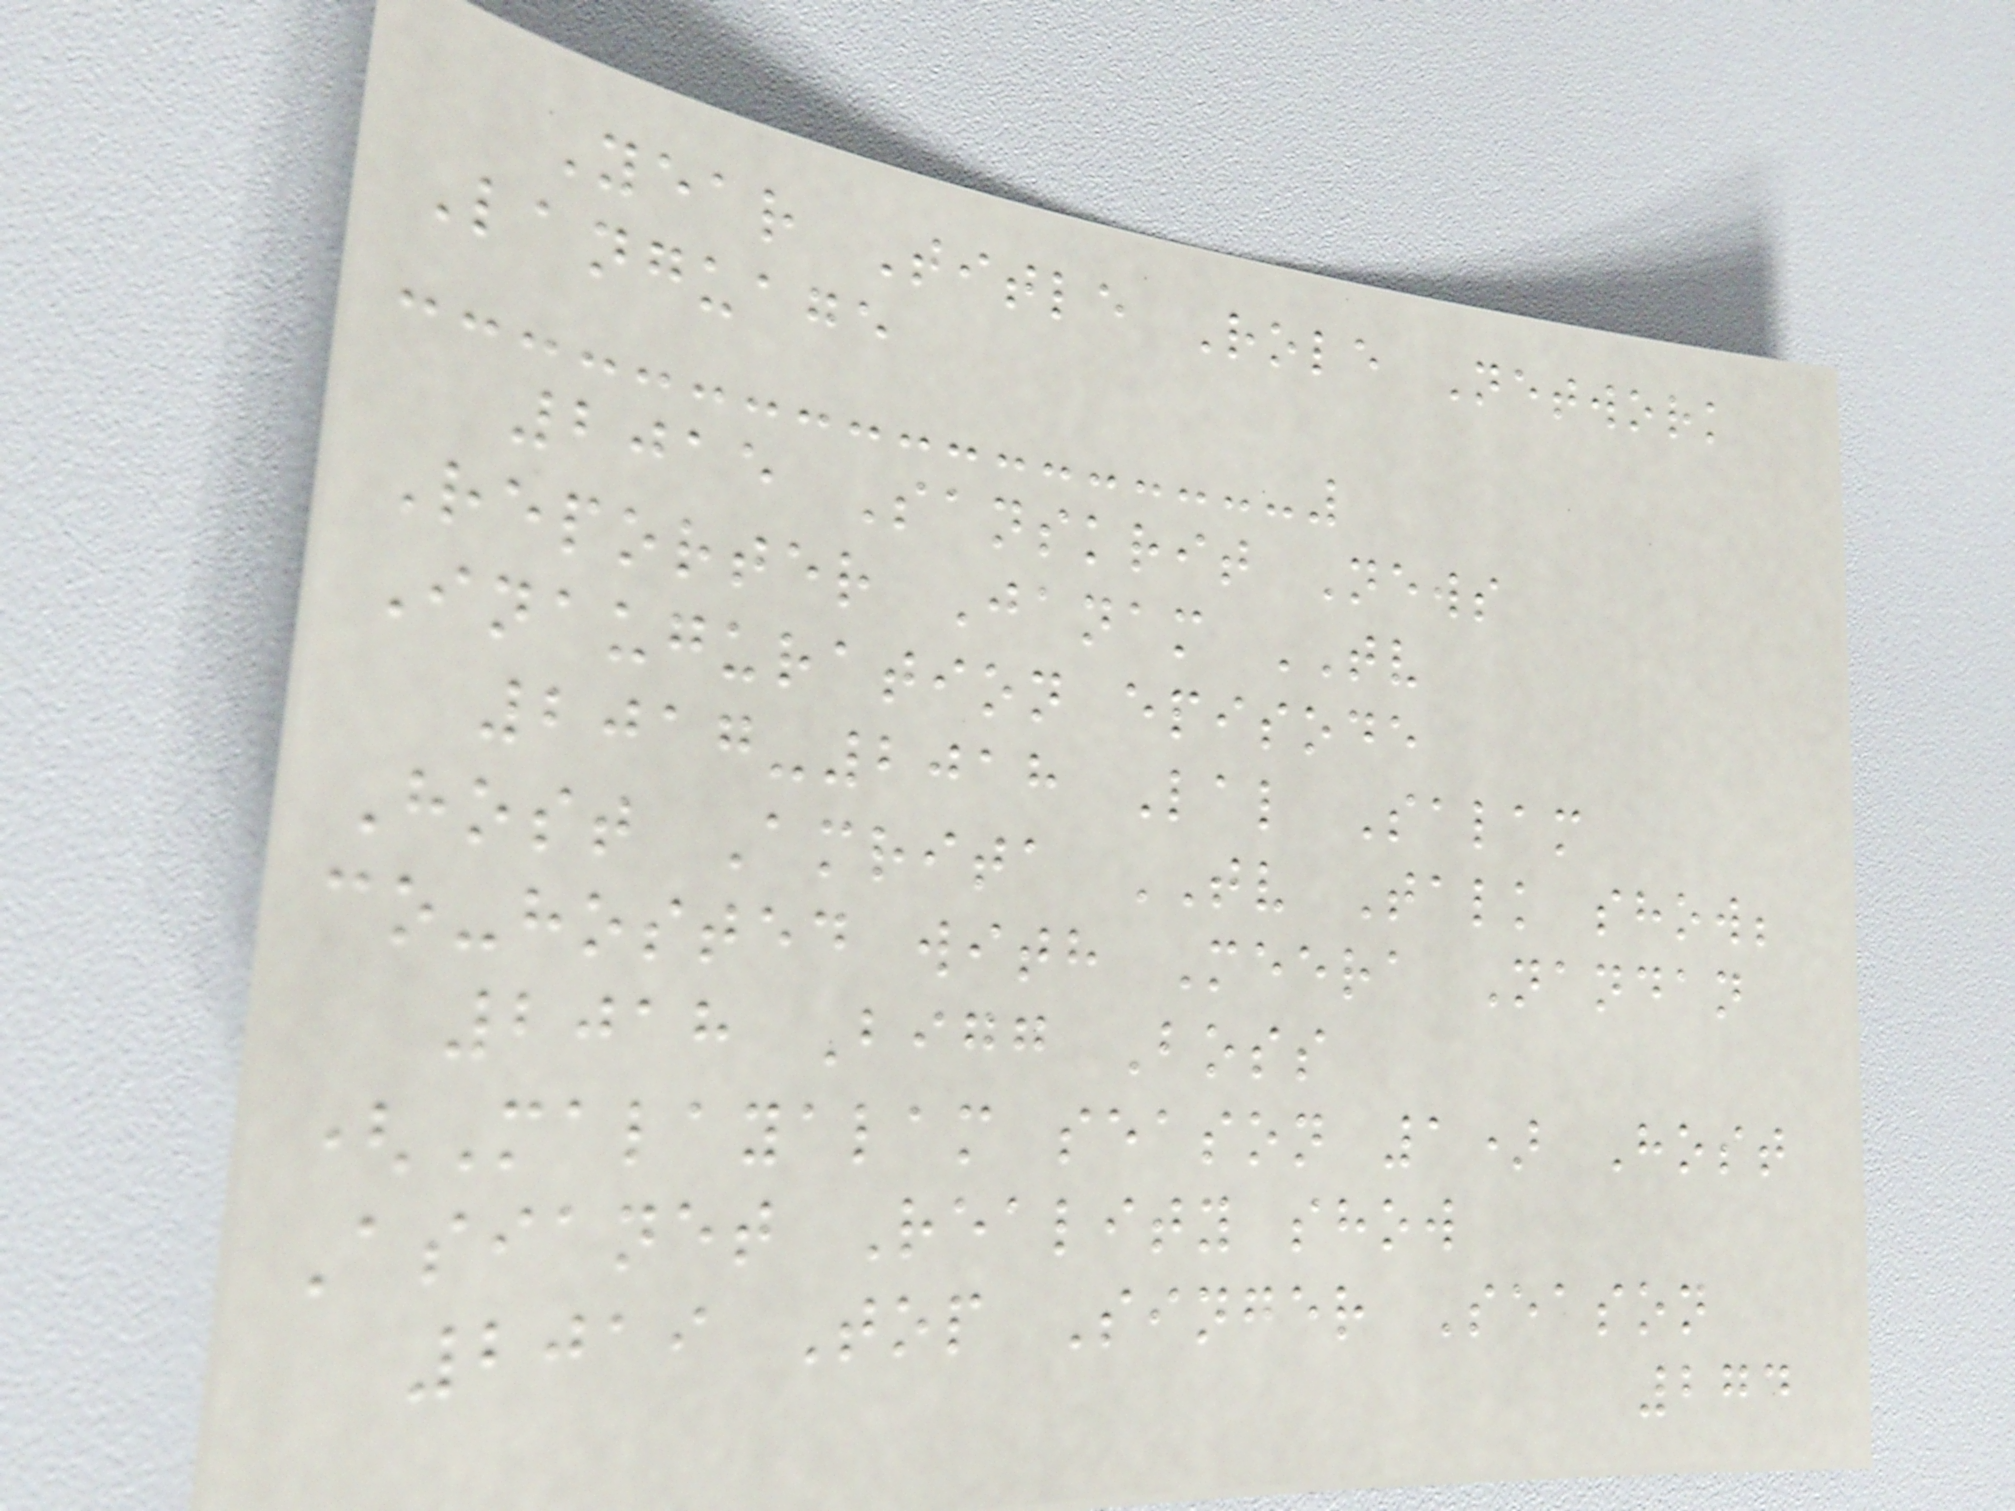Year Title Role Network
Language
2015 Sanskrit News
Reporter Janam TV
Inauguration episode
2017-2018 Lal Salam
Host Amrita TV Talk show;
co-hosted with Meera Nandan
2018 Bigg Boss
(Malayalam season 1) Host
Asianet Reality show
2019 Top Singer Season
274
